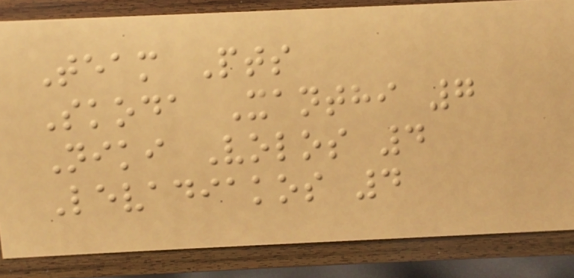Team Pts
Skoda Xanthi 7
Niki Volos 4
Levadiakos 4
